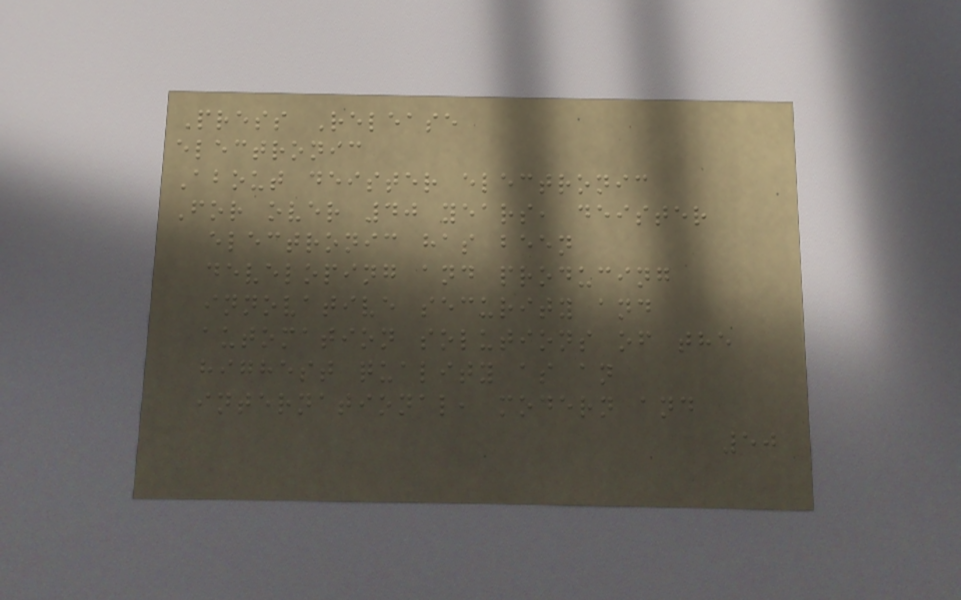Press Release
electronic
About deister electronic
For over 40 years, deister
electronic has been
developing and producing
innovative security and
automation solutions of the
highest quality as an
international, modern and
50
